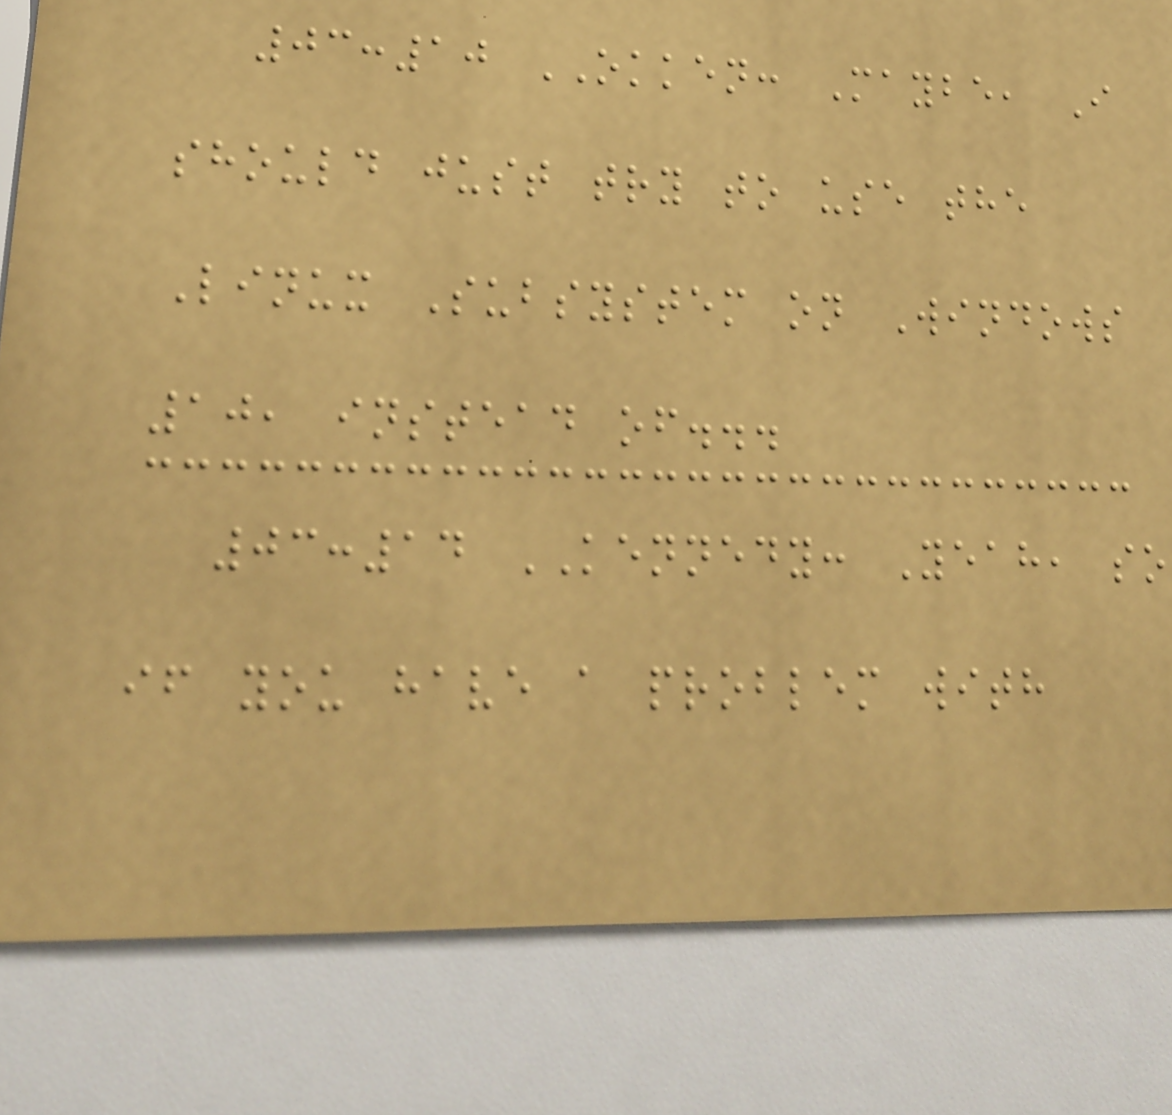03:10 OKKEN: Maybe, I
should just try to use the
Linux Subsystem on Windows
10, instead of...
03:14 KENNEDY: Yeah, so
if you have a problem with
